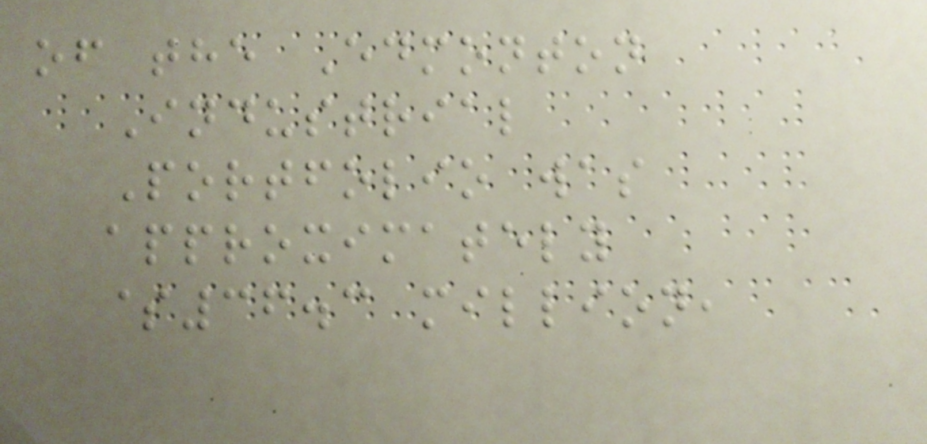of the Edmonton
Industrial
Portfolio was
approximately
$36.3 million,
